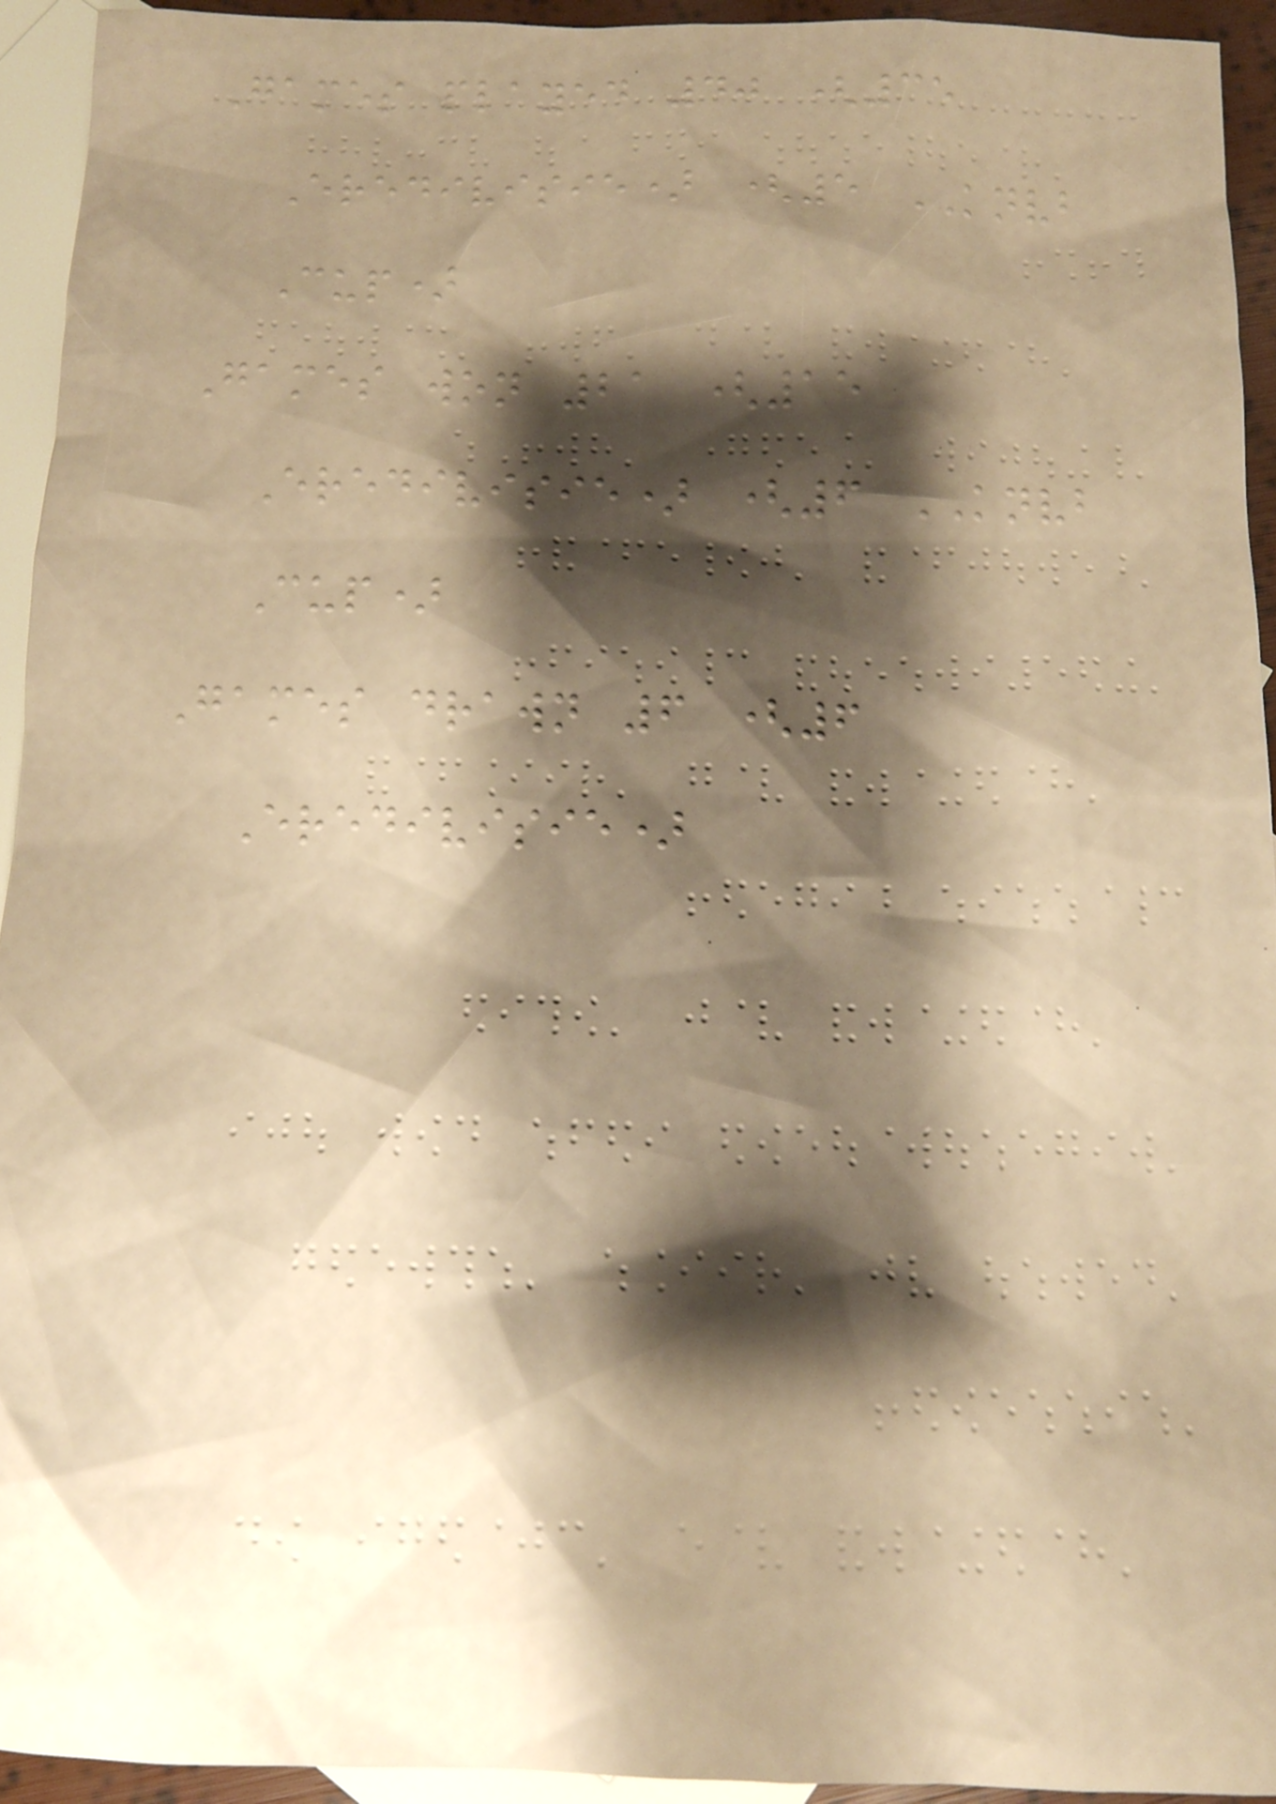Games played 40 (35
Eredivisie) (5 KNVB
Cup)
Games won 21 (15
Eredivisie) (6 KNVB
Cup)
Games drawn 6 (6
Eredivisie)
